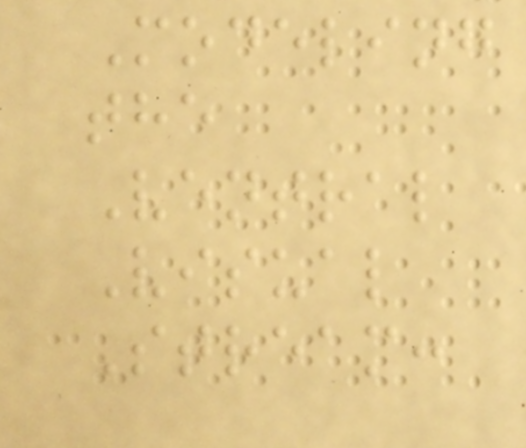Modeling
the
Ventral
Visual
Stream:
